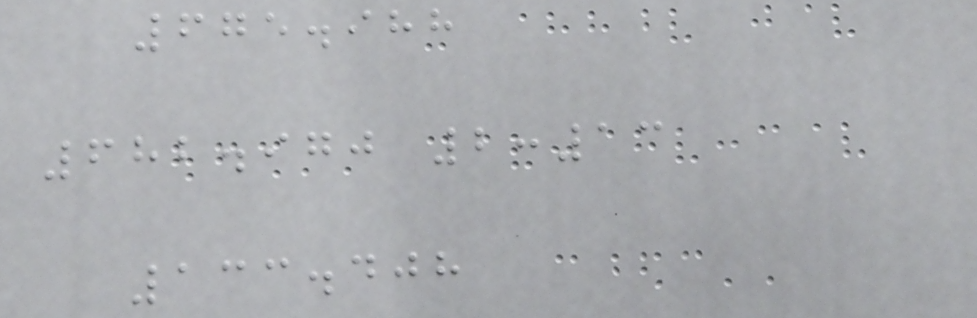675.988
682.970 2:13
133.408
